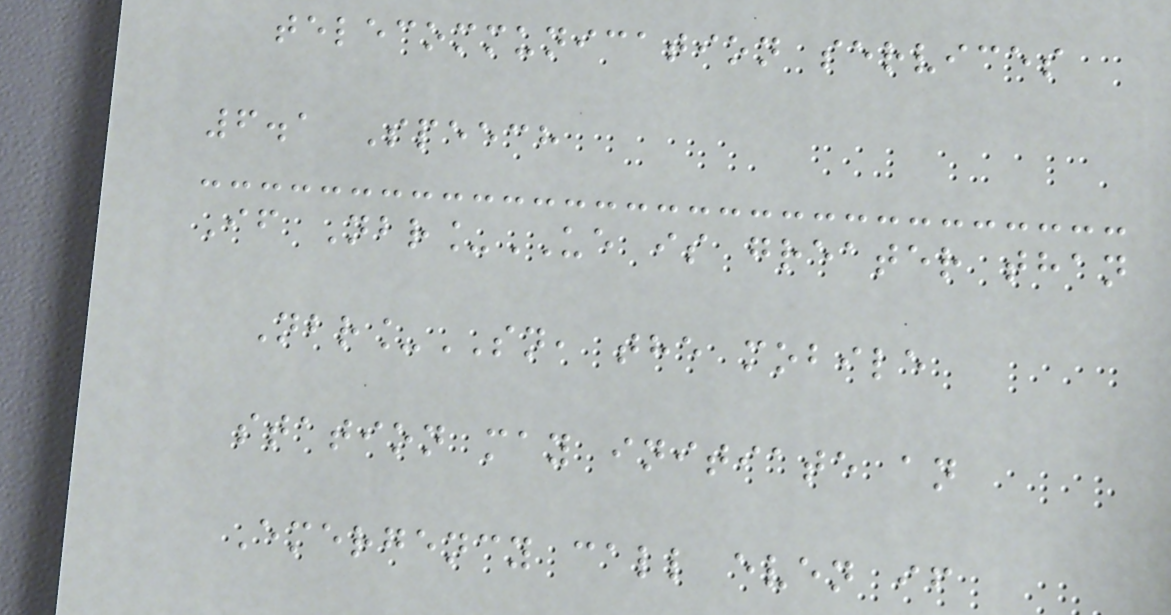telecommunication services
6.1 Speech
If Nbr_UE is greater than
Nbr_SN, the mobile
station may initiate an
Emergency call even if
